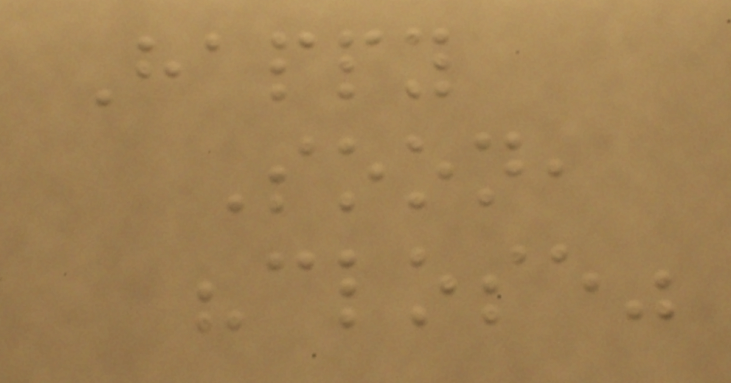Happy
Soon,
"close"
